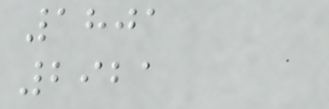1801
2921
